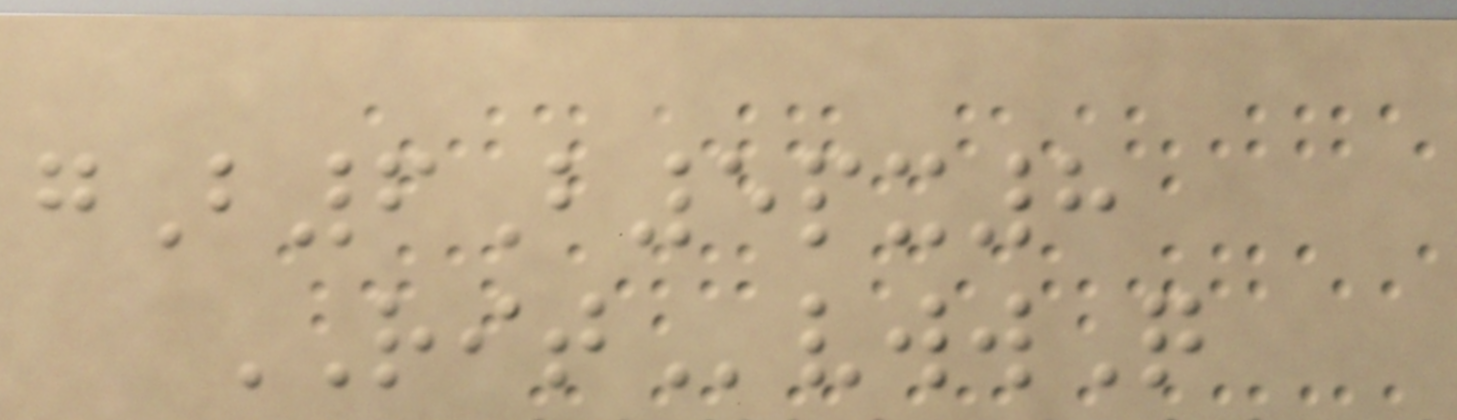gB6B5px8
RITvwwQ
